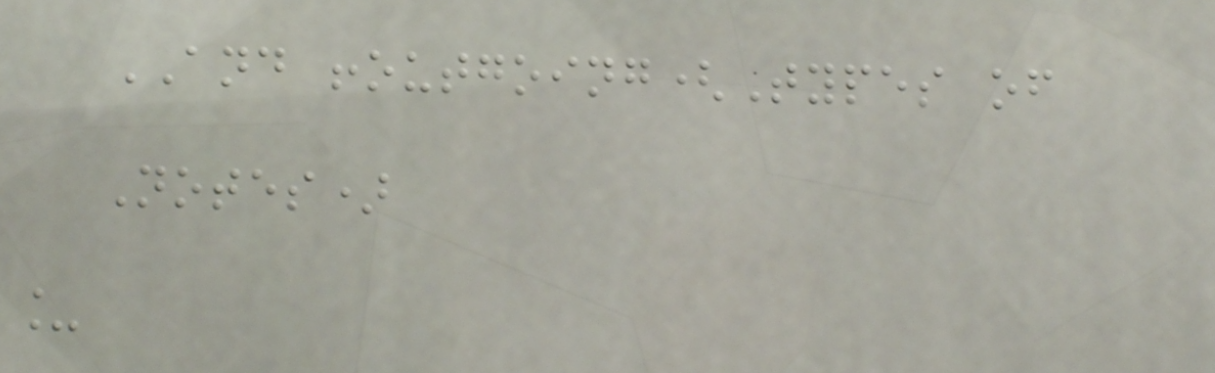AND !outgoing(Types of
Notes)
_
